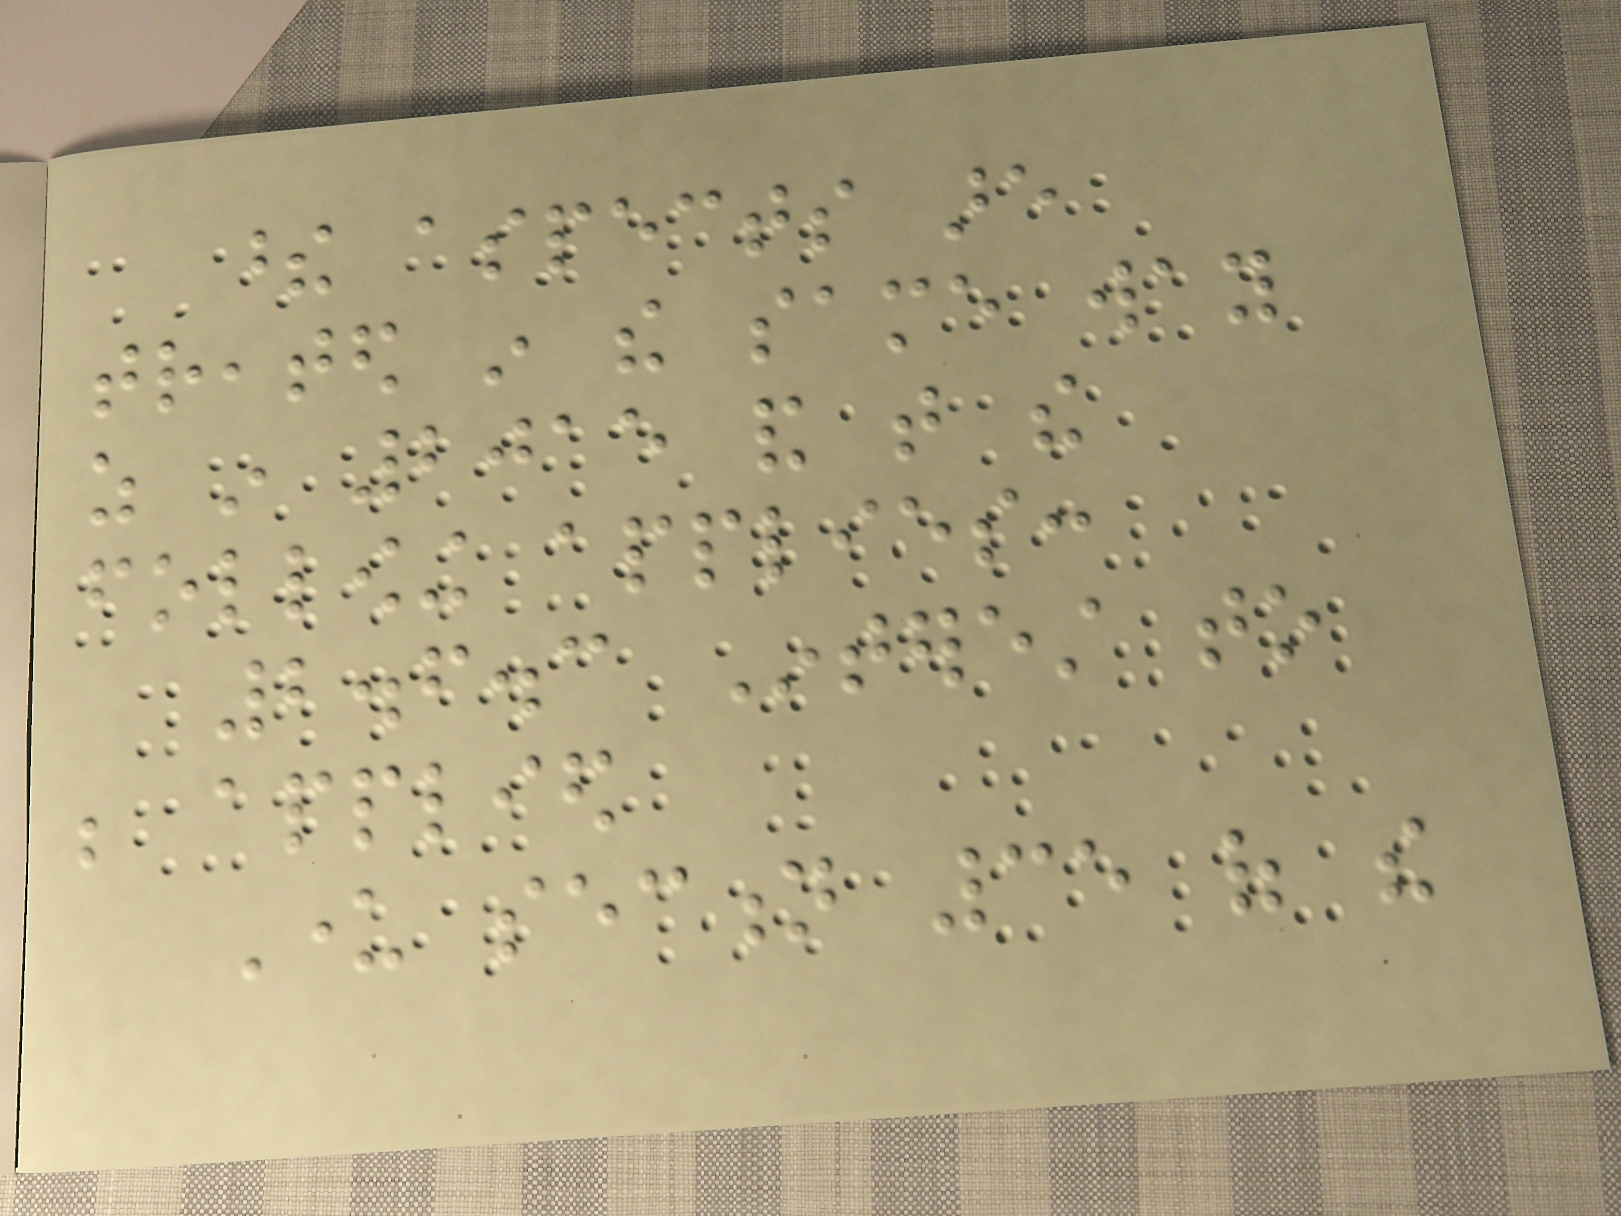these aspects are
treated in the same way
as in 2015 and that the
following applies:
2.6.3 Interest to
be applied
Under section 35 of the
